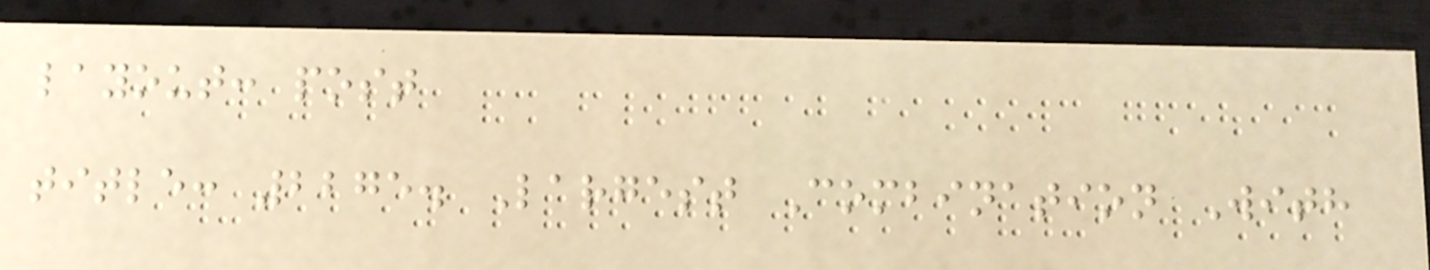layout: post
title: 2275. Largest Combination With
